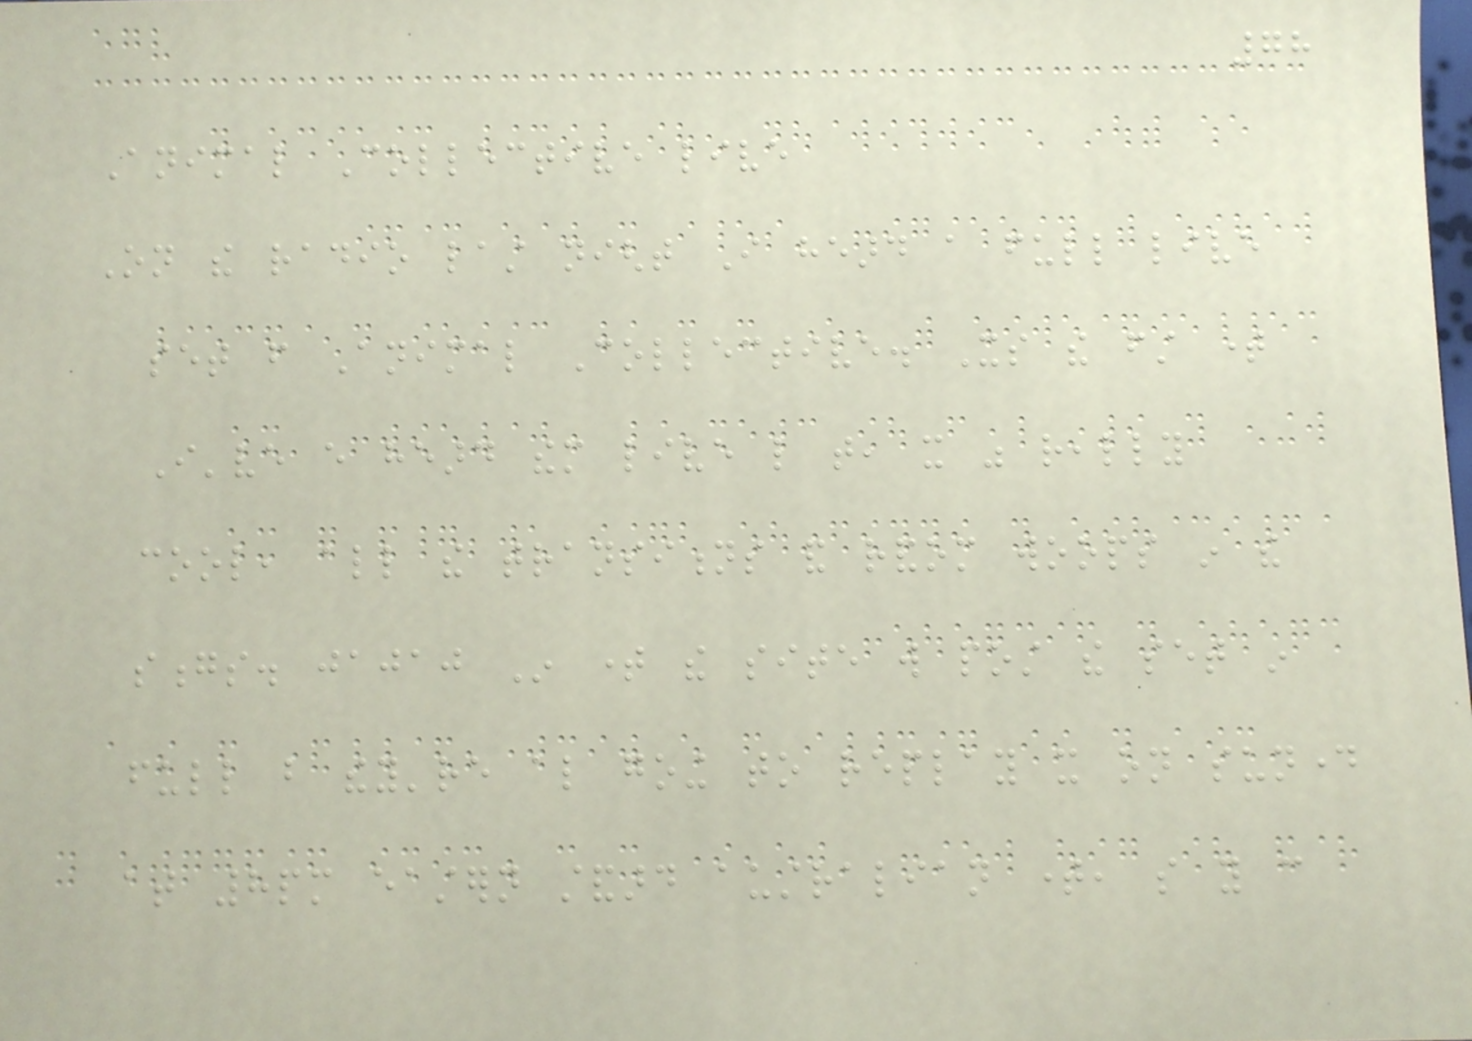78
Animal Collective live
On the radio last night I heard a full live
set from Animal Collective. Its the first time
I've every heard them live like that, it was really
cool, all the transitions and random woops in the
songs. jajaj In time the site will post the set in
full but they're also going to replay it on sunday
at 8pm eastern standard australian time, so you can
